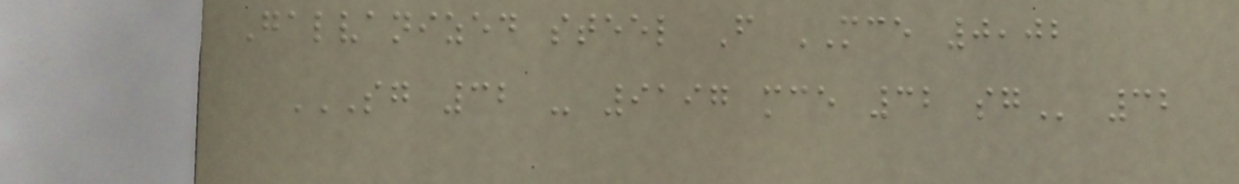Galvanized steel F MCE 0,02
SG 32 - 9197 MCE 32 SG 32
